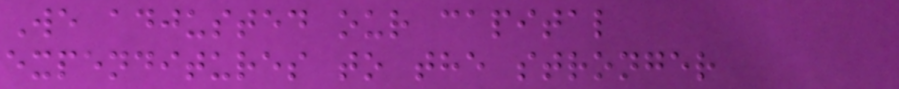We adjusted our capital
expenditures to the stronger
